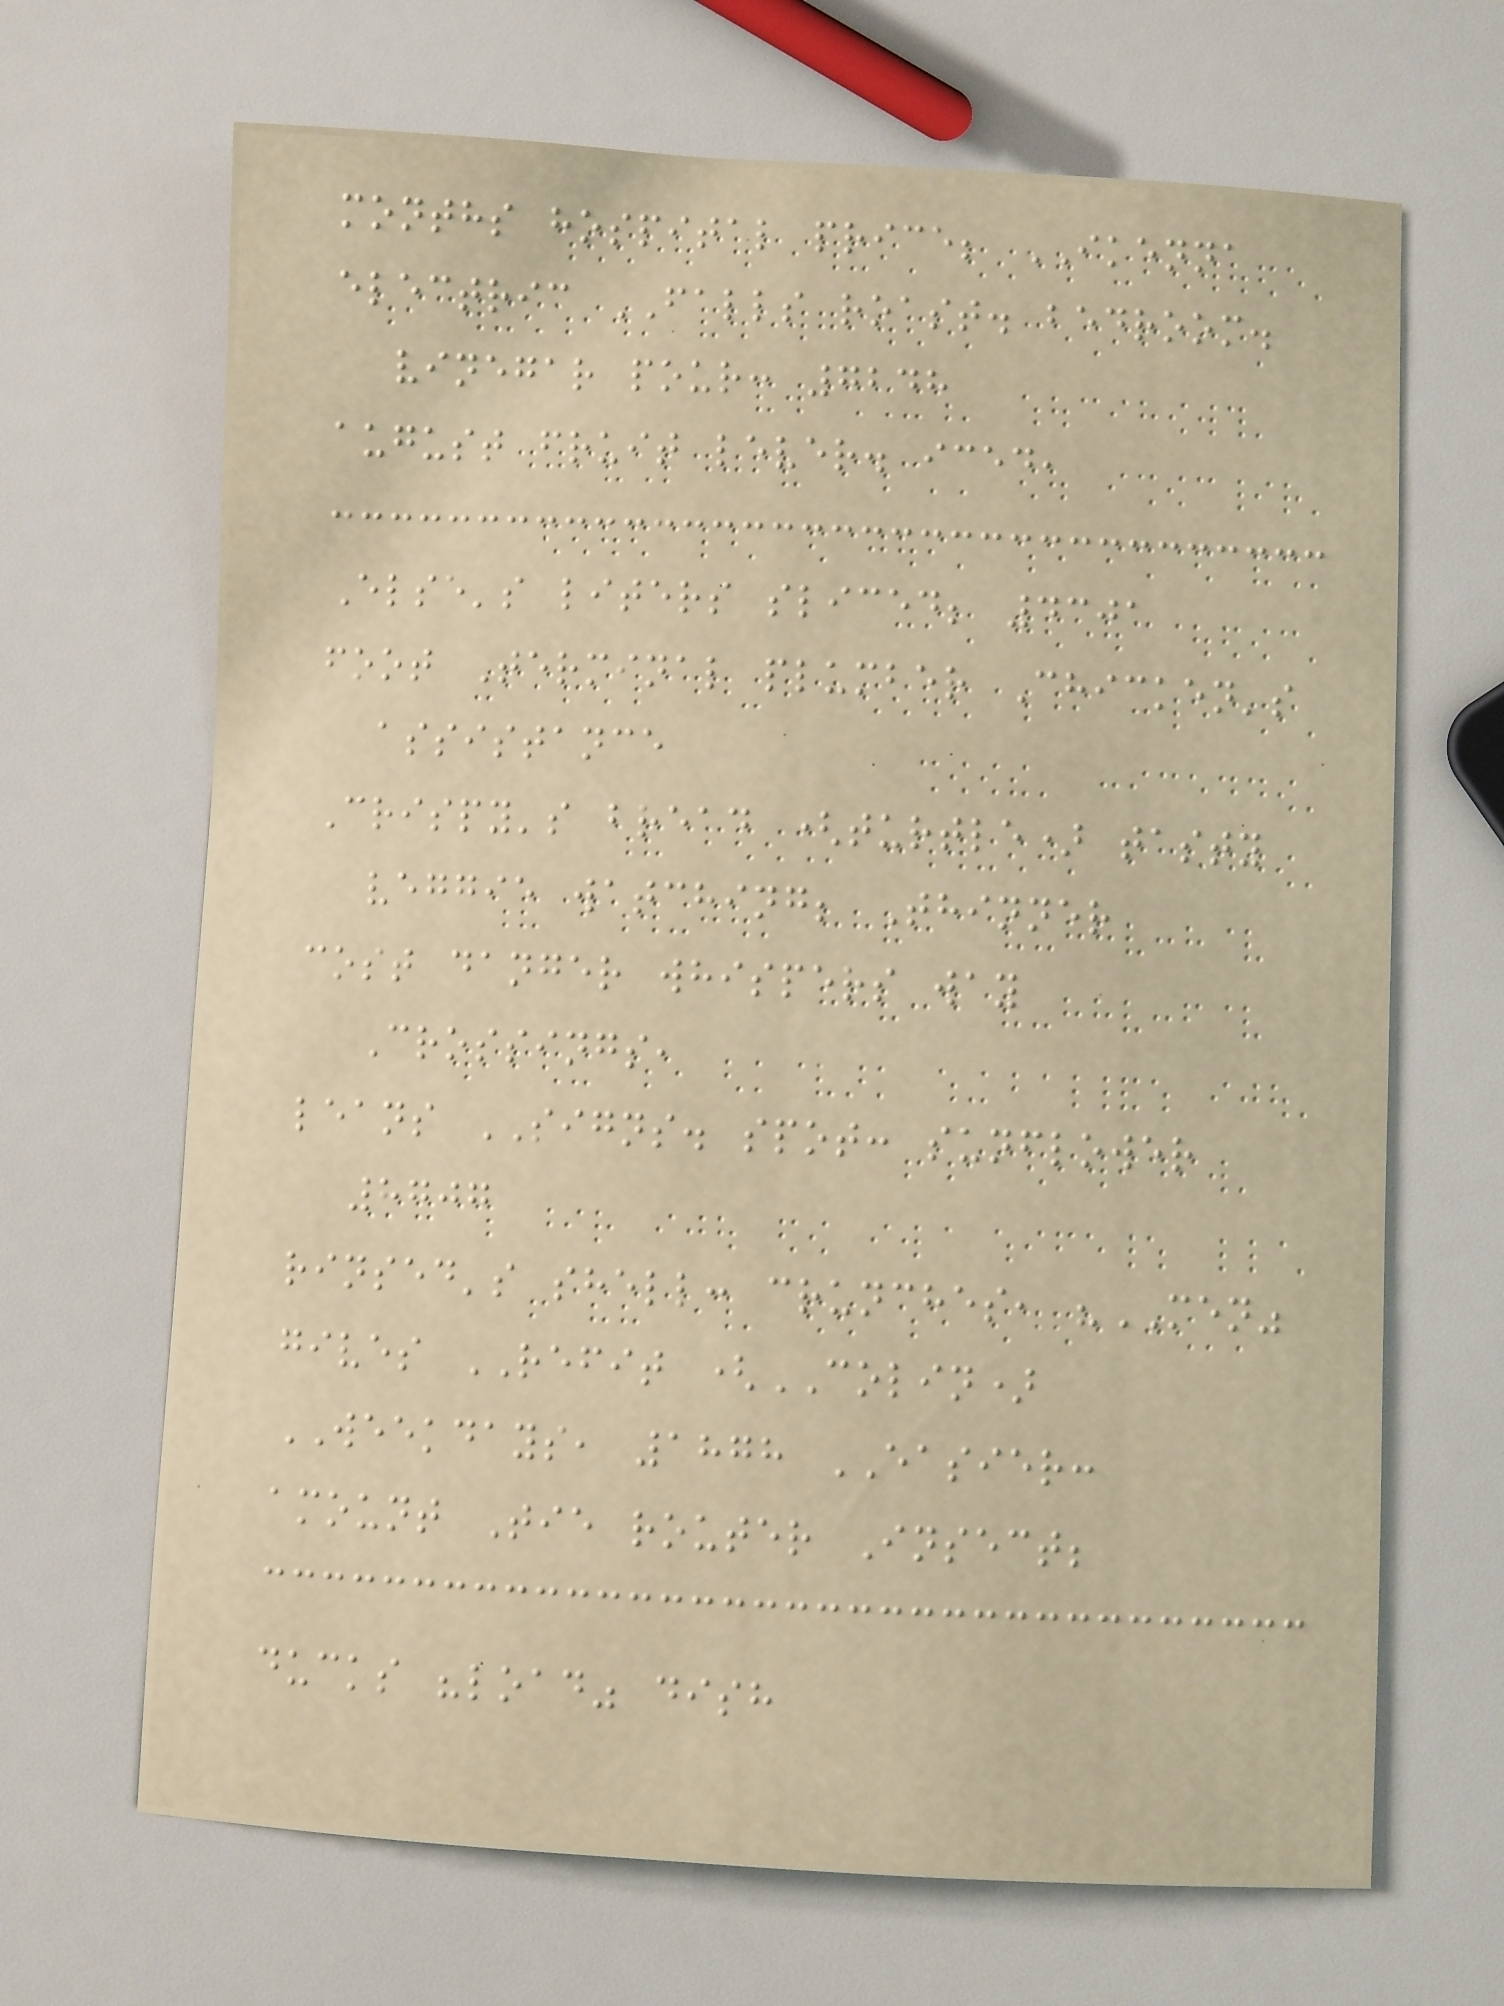months hospital price; IKENNA
electric FALLS roast. bedroom.
vinegar pour: 7248
august fruit lever. iced,
Else's liters sliced; 4301
foot Terminal plumber Chicken's
assistance
Crispy's bread (turtle) tasty
veggie watching; Thinner
cost danger whispers way
Crossings,
leans SIGNS. spot: sunflower
8707
rinsed's shell: crunches, "MEN"
gives REFIT (COLIN)
WEEKDAYS, 1878 EASIER:
amount Tie router Insect;
ducks "load" dish
